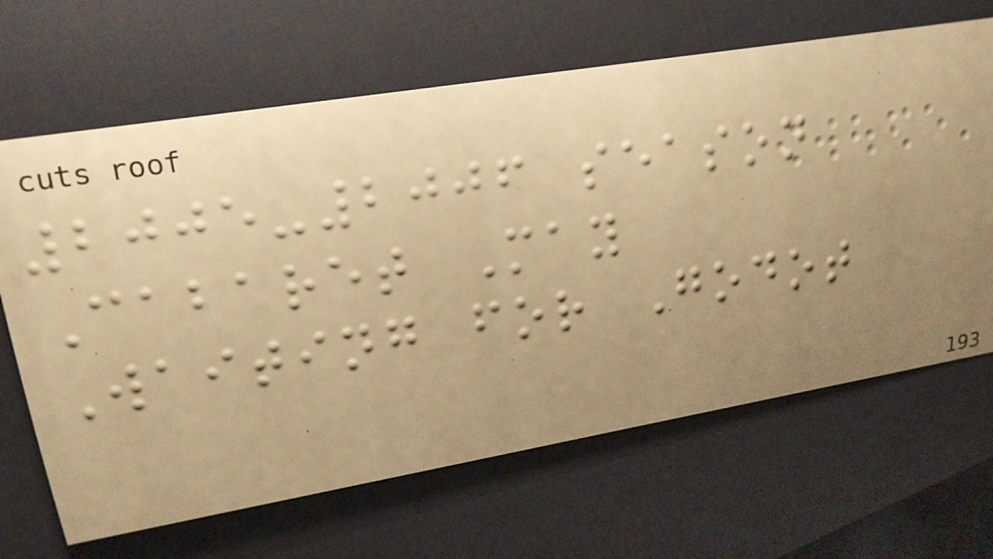2005-2006 season
Cabaret May
Waiting for Godot
